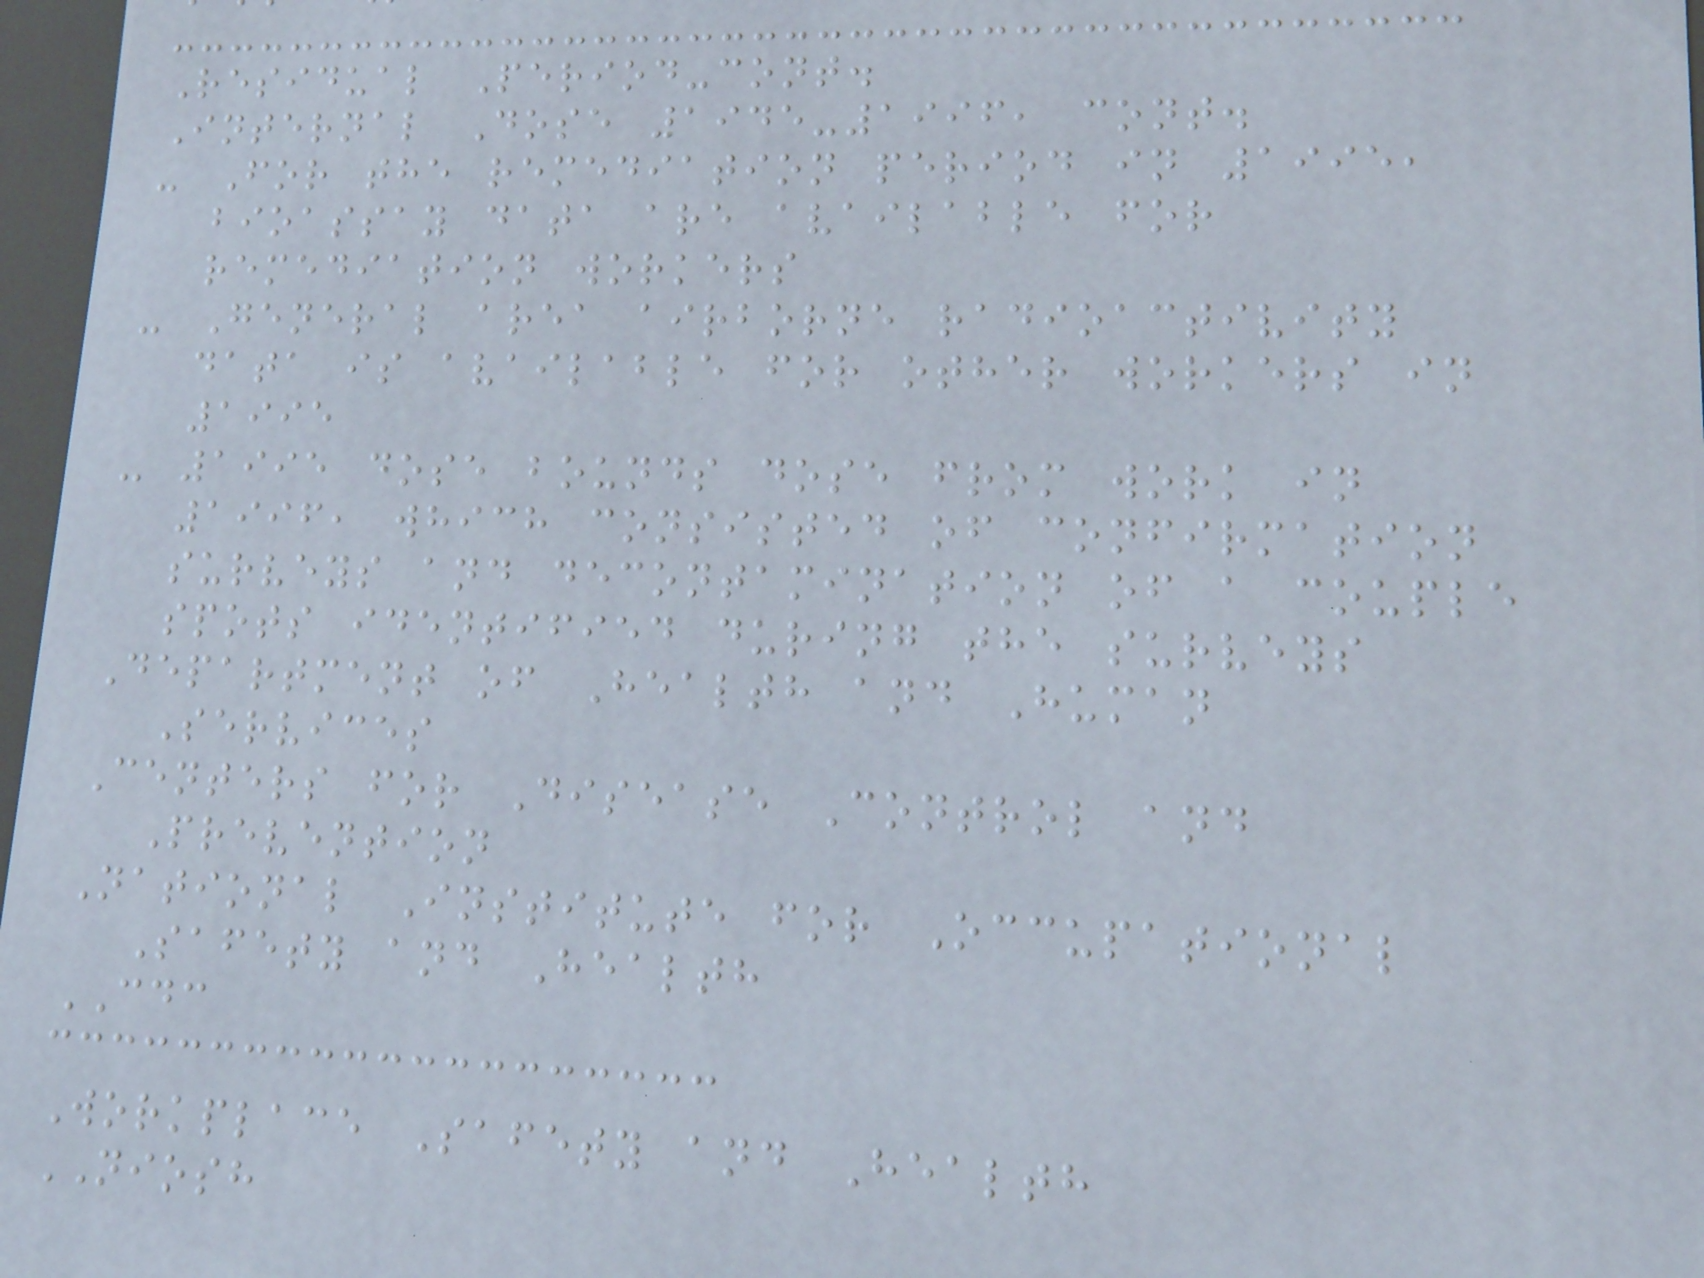Residual Period-cont.
Internal Dose 1945-1996, cont.
- For the remediation period in 1995,
bioassay data are available for
remediation workers
- General area airborne radioactivity
data is available for other workers in
1995
- 1995 dose bounds dose from work in
1996, which consisted of confirmation
surveys and decontamination of a couple
spots identified during the surveys
Department of Health and Human
Services
Centers for Disease Control and
Prevention
National Institute for Occupational
Safety and Health
CDC
Workplace Safety and Health
NIOSH
